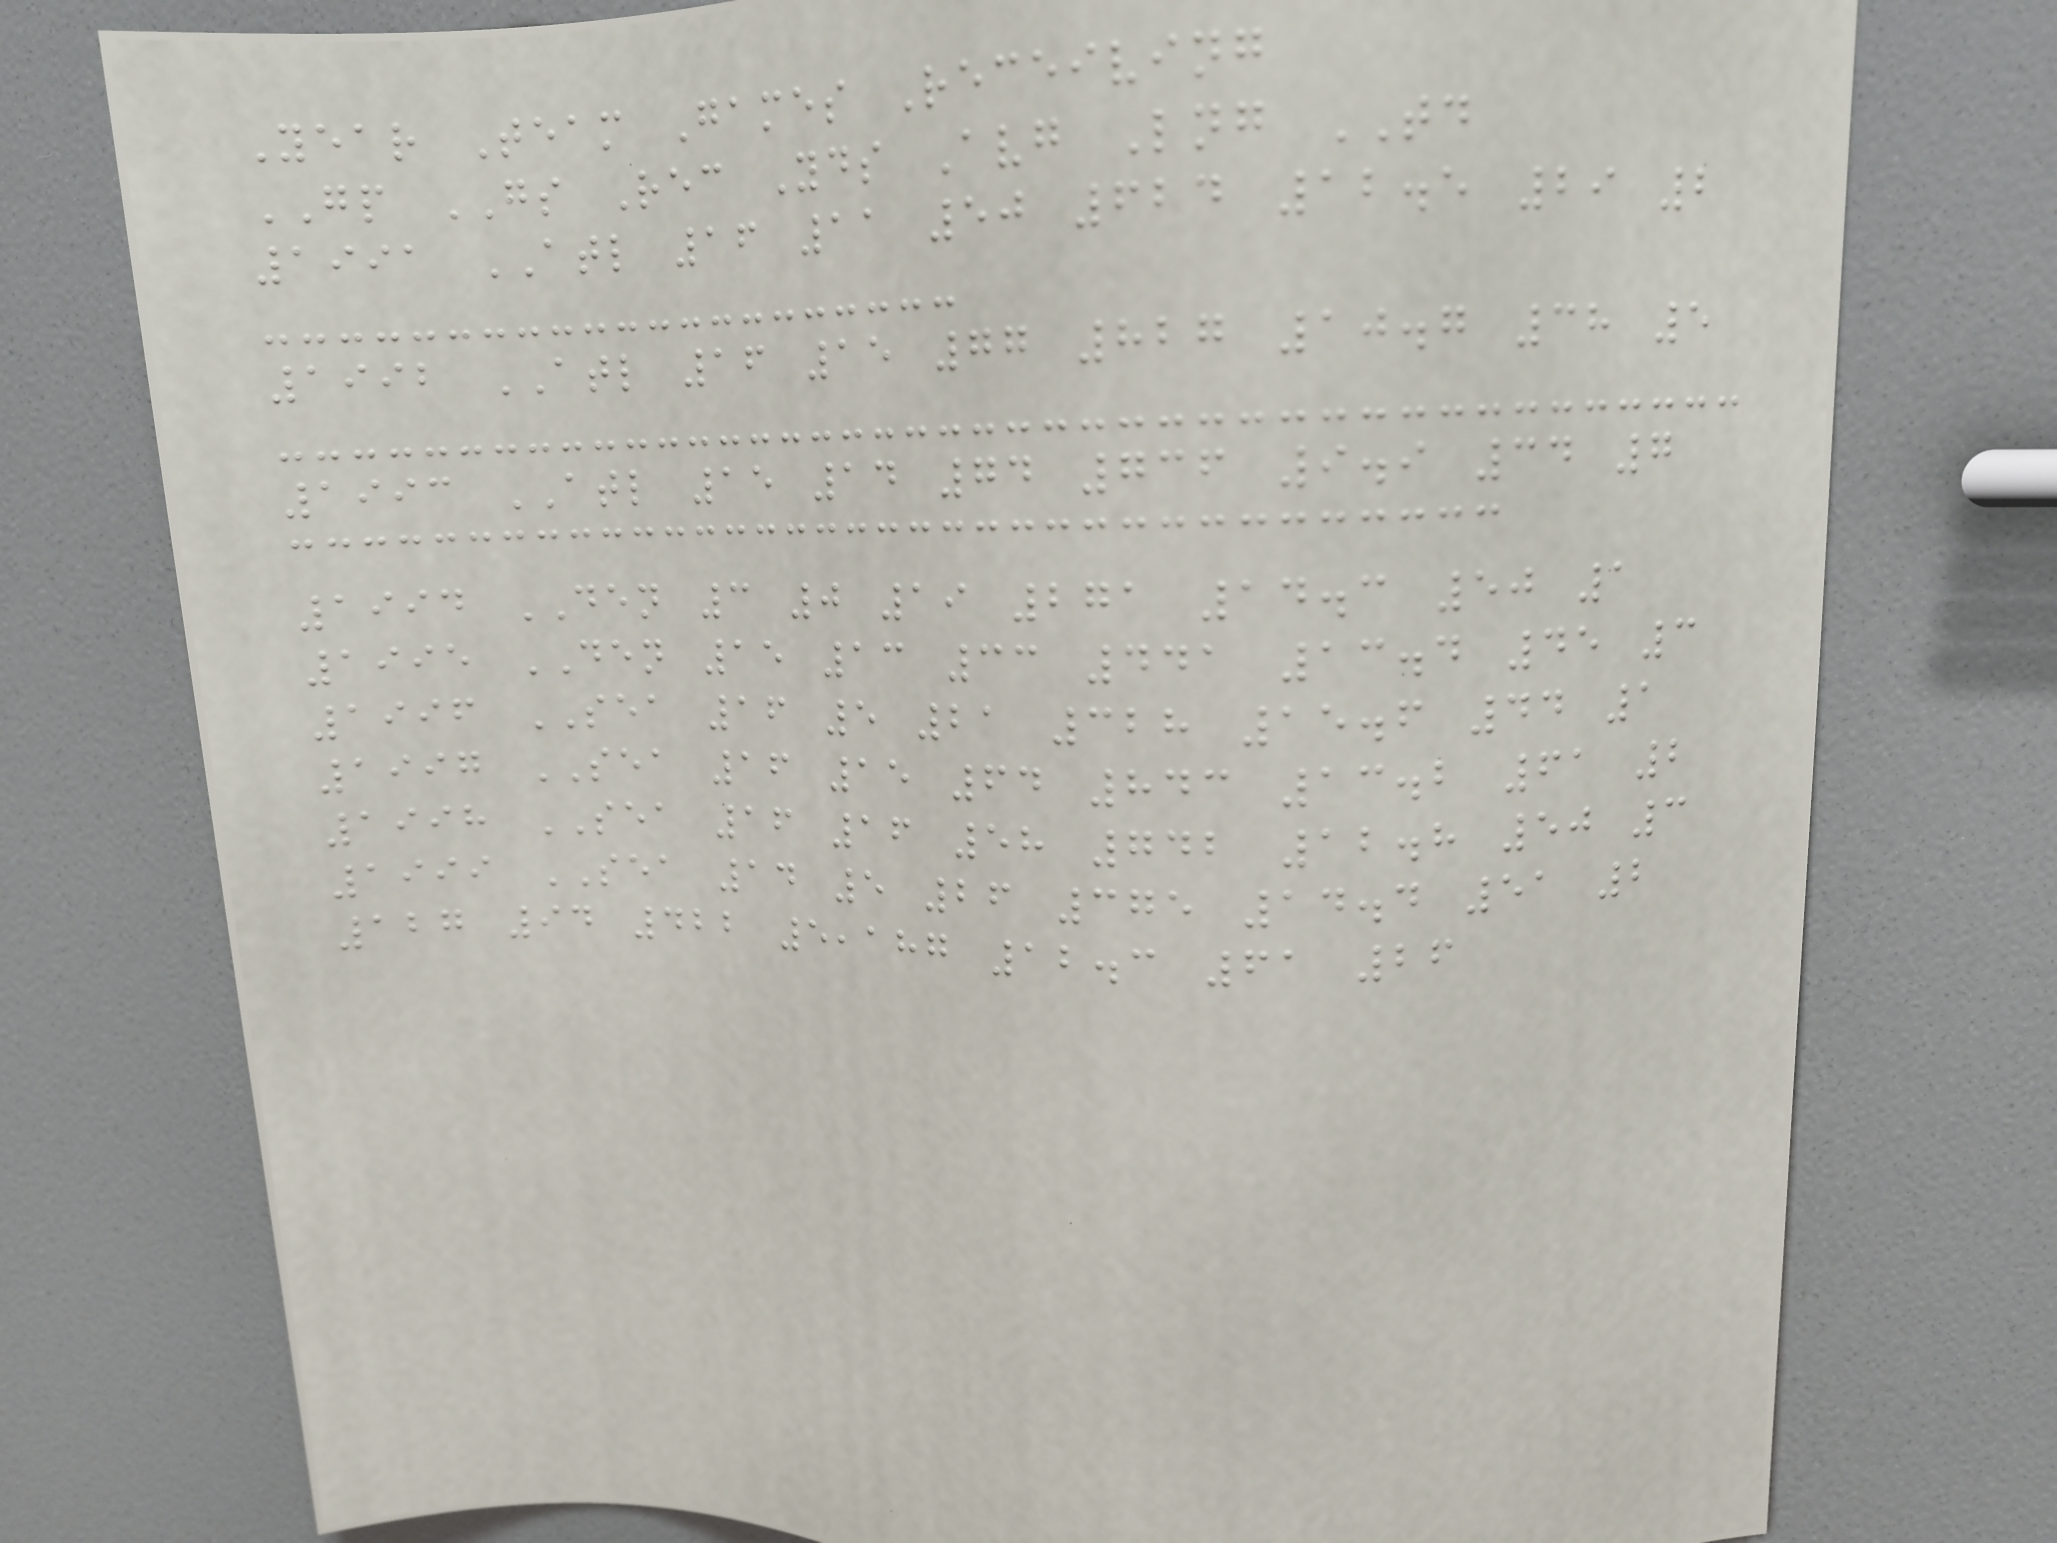Year Team Games Receiving
GP GS Rec Yds Avg Lng TD
1991 ATL 16 11 50 624 12.5 29 2
1992 ATL 16 15 77 827 10.7 38 5
1993 ATL 15 14 74 736 9.9 34 7
1994 DEN 3 0 19 271 14.3 50 1
1995 DEN 15 13 33 441 13.4 45 3
1996 SEA 16 5 21 328 15.6 44 1
1997 SEA 16 15 64 843 13.2 61 2
1998 SEA 16 16 58 742 12.8 50 3
1999 SEA 14 5 26 375 14.4 51 2
127 94 422 5,187 12.3 61 26
